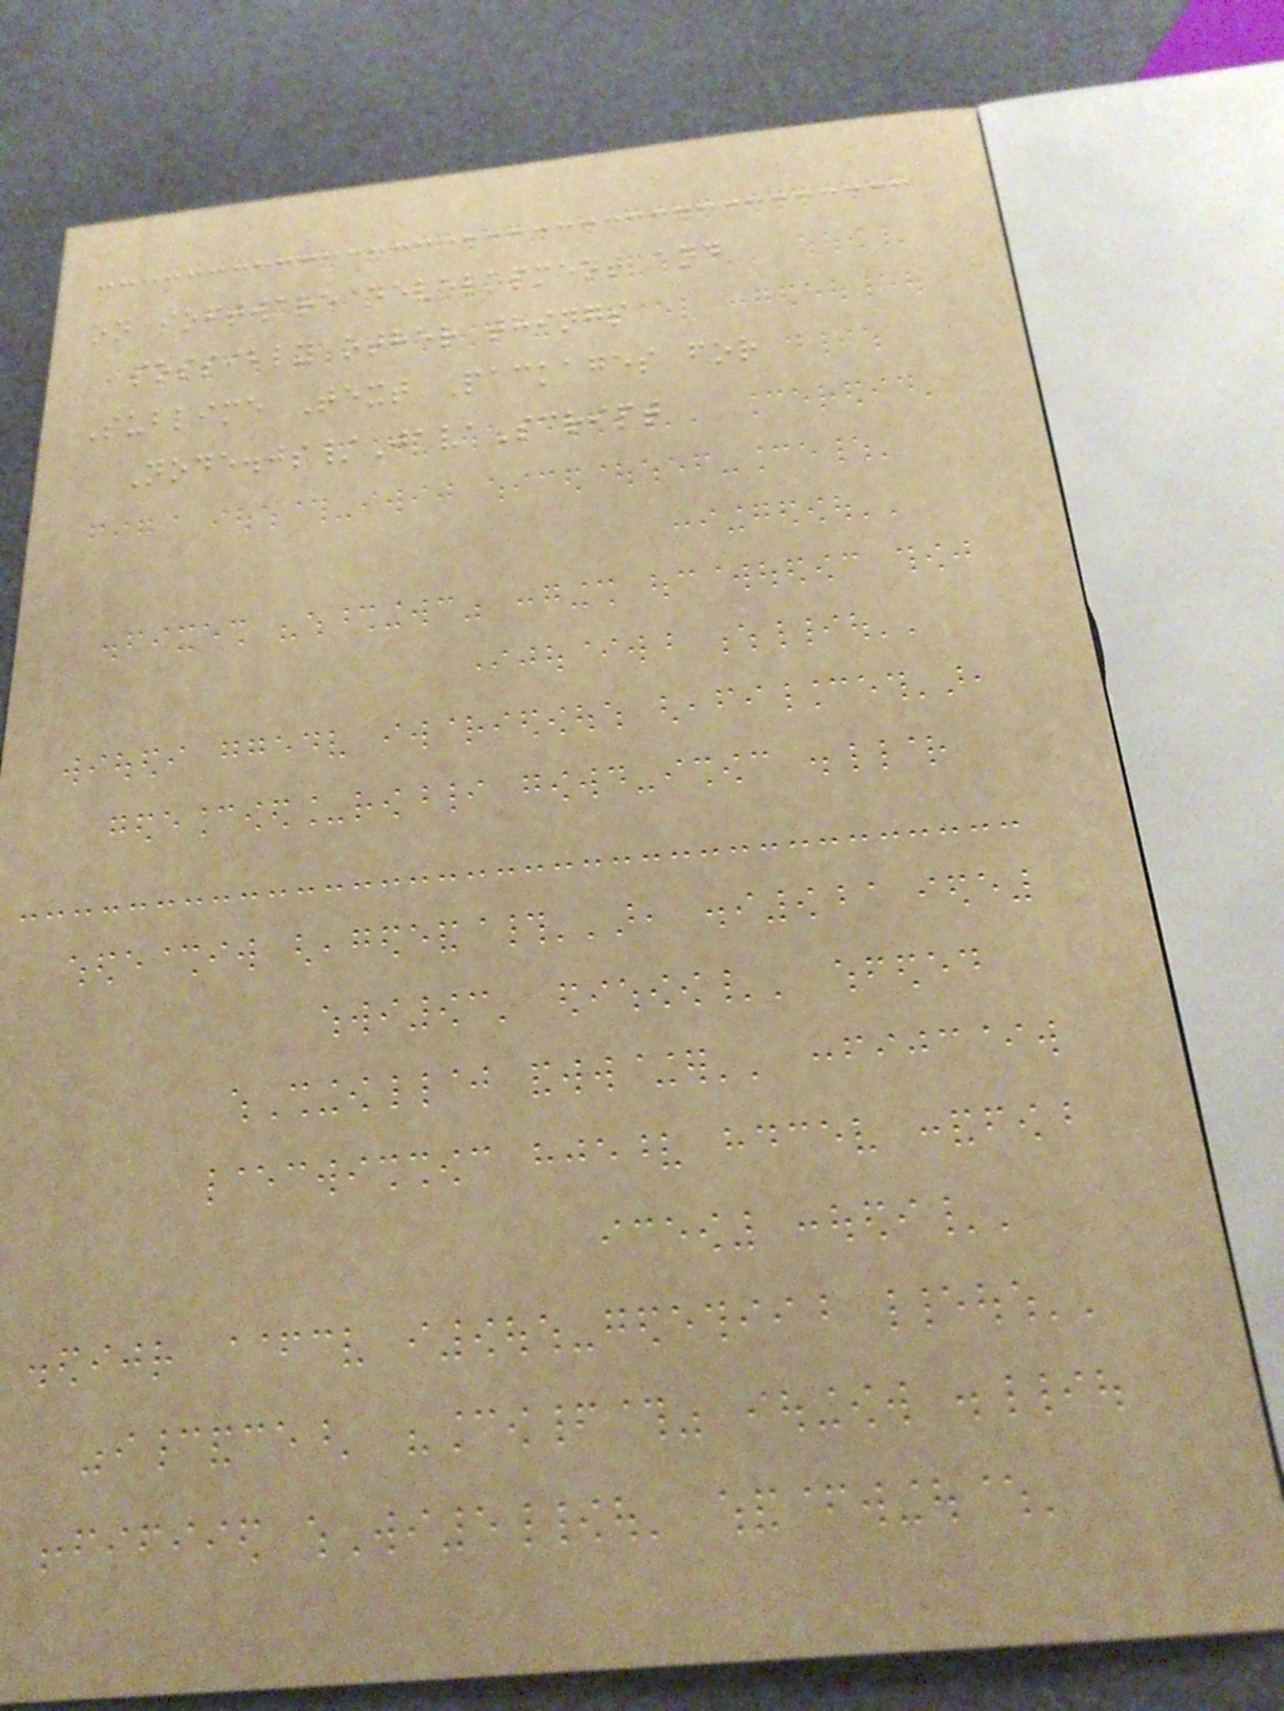on software development and
possibly other things
Sublime Text Packages for
Node.js/JavaScript
